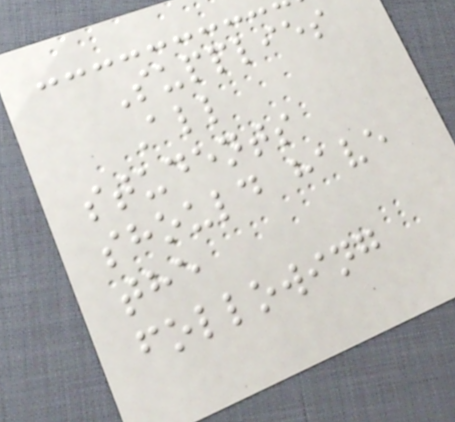Supplies
All
students
should have
the
following
